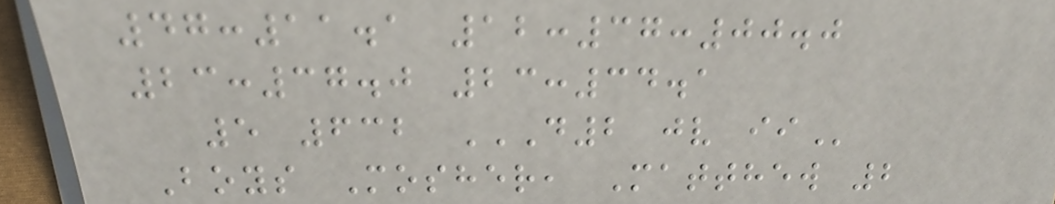47:11.1 12:37:00.0
23:37.0 23:34.1
5 632 D2 JV II
Boys Mosher, Matthew 2
